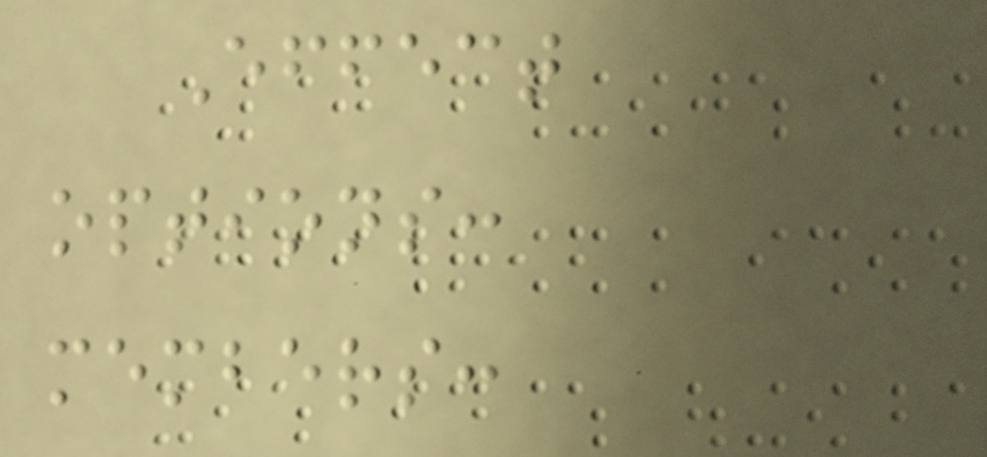Effect
options:
members:
